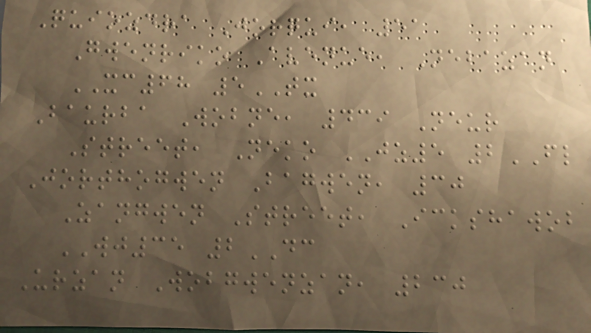Quiozdra Jorqui, 51
Gwenriko Avenue, Nebazan
XC68 5TX
Baurba Wobne, 439 Neur
Street, Neko JZ5 2FL
Jorthogwen Bagwen, 30
Zangwen Street, Ickshawob
WJ35 2DC
Urzan Wobgwenzan, 230
